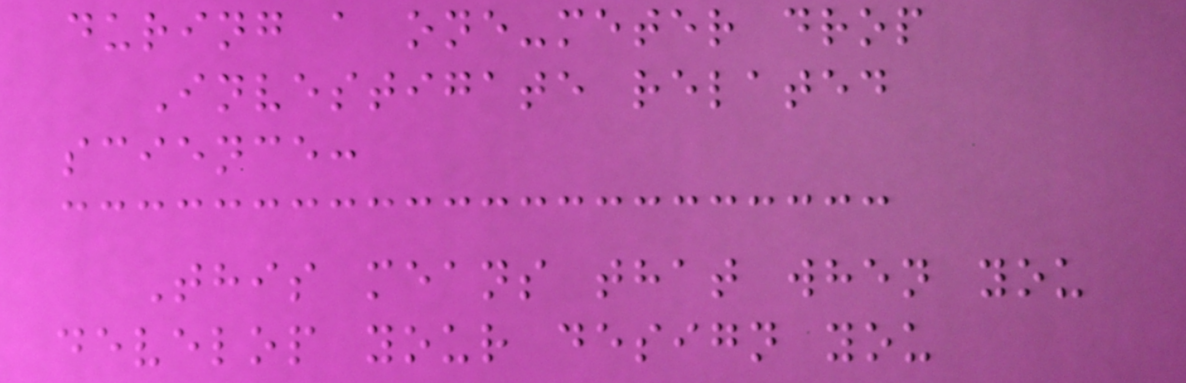during a one-meter drop
Investigate related
science:
This means that when you
develop your design you
